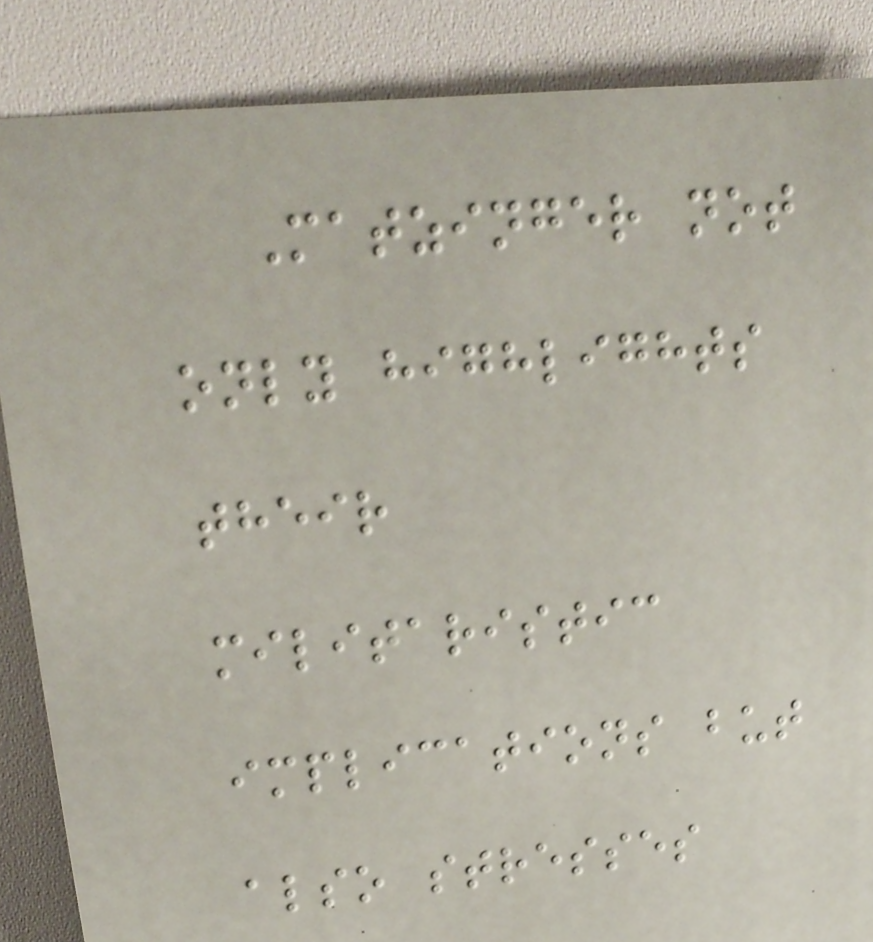Matzinger not
only highlights
their
militaristic
implications but
also stresses
